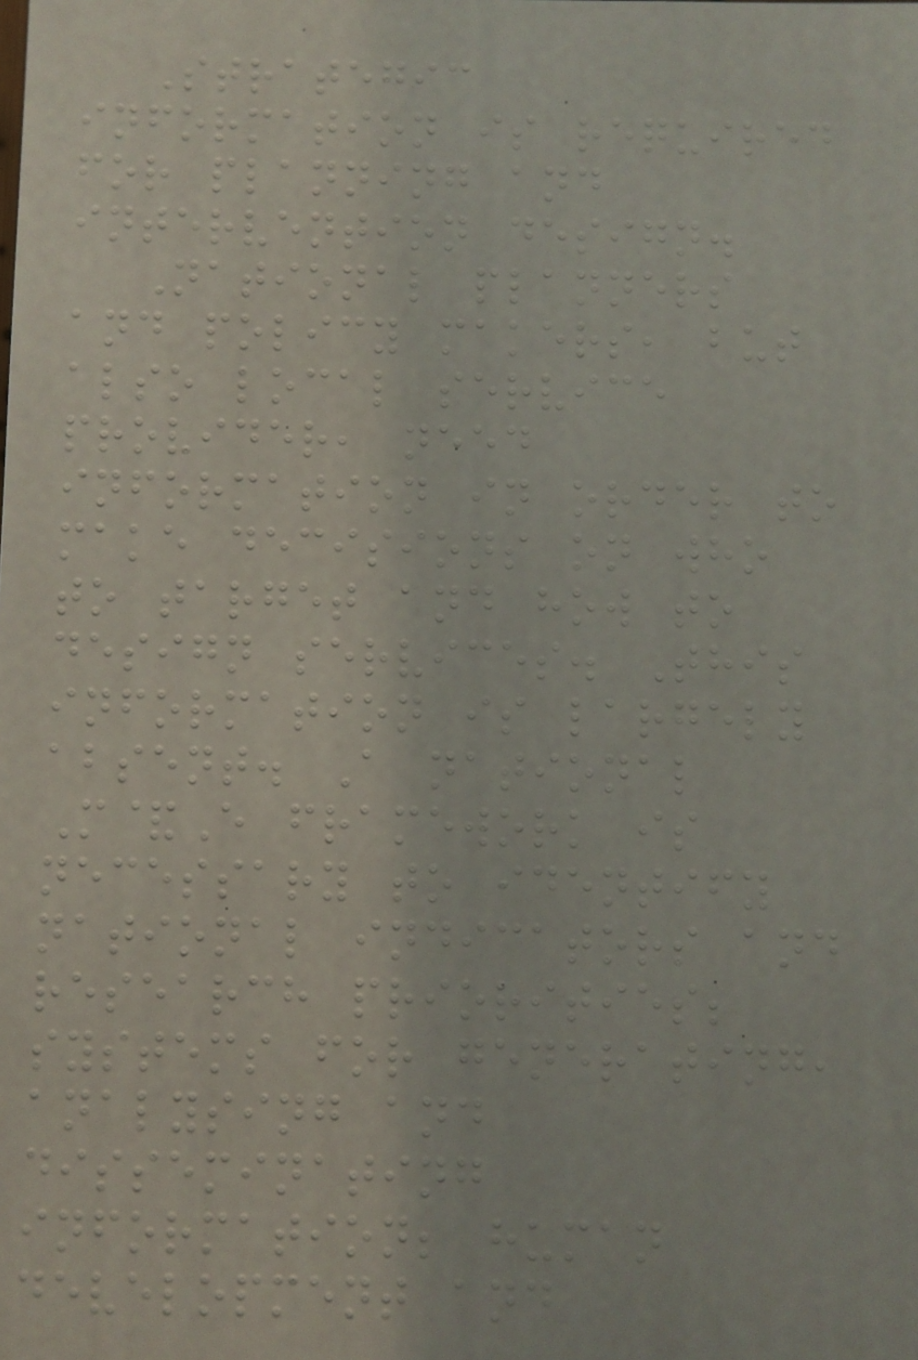Strategic
information is required
for planning and
intervention design.
National planners
and policy makers, but
also local service
provider, need
information in order to
make decisions on who
to target and how to
design services. This
information is largely
absent. A national
M&E framework is
necessary to identify
national indicators and
research priorities;
systems for generating,
analysing and
disseminating
information; human
development and
